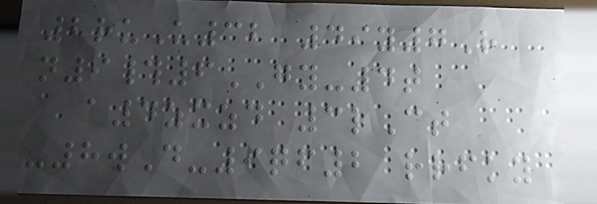2ruU32 49y7R
n9#6GY-4t
a4zxzd 3lCt
-8wD-9qf2 rrfky
